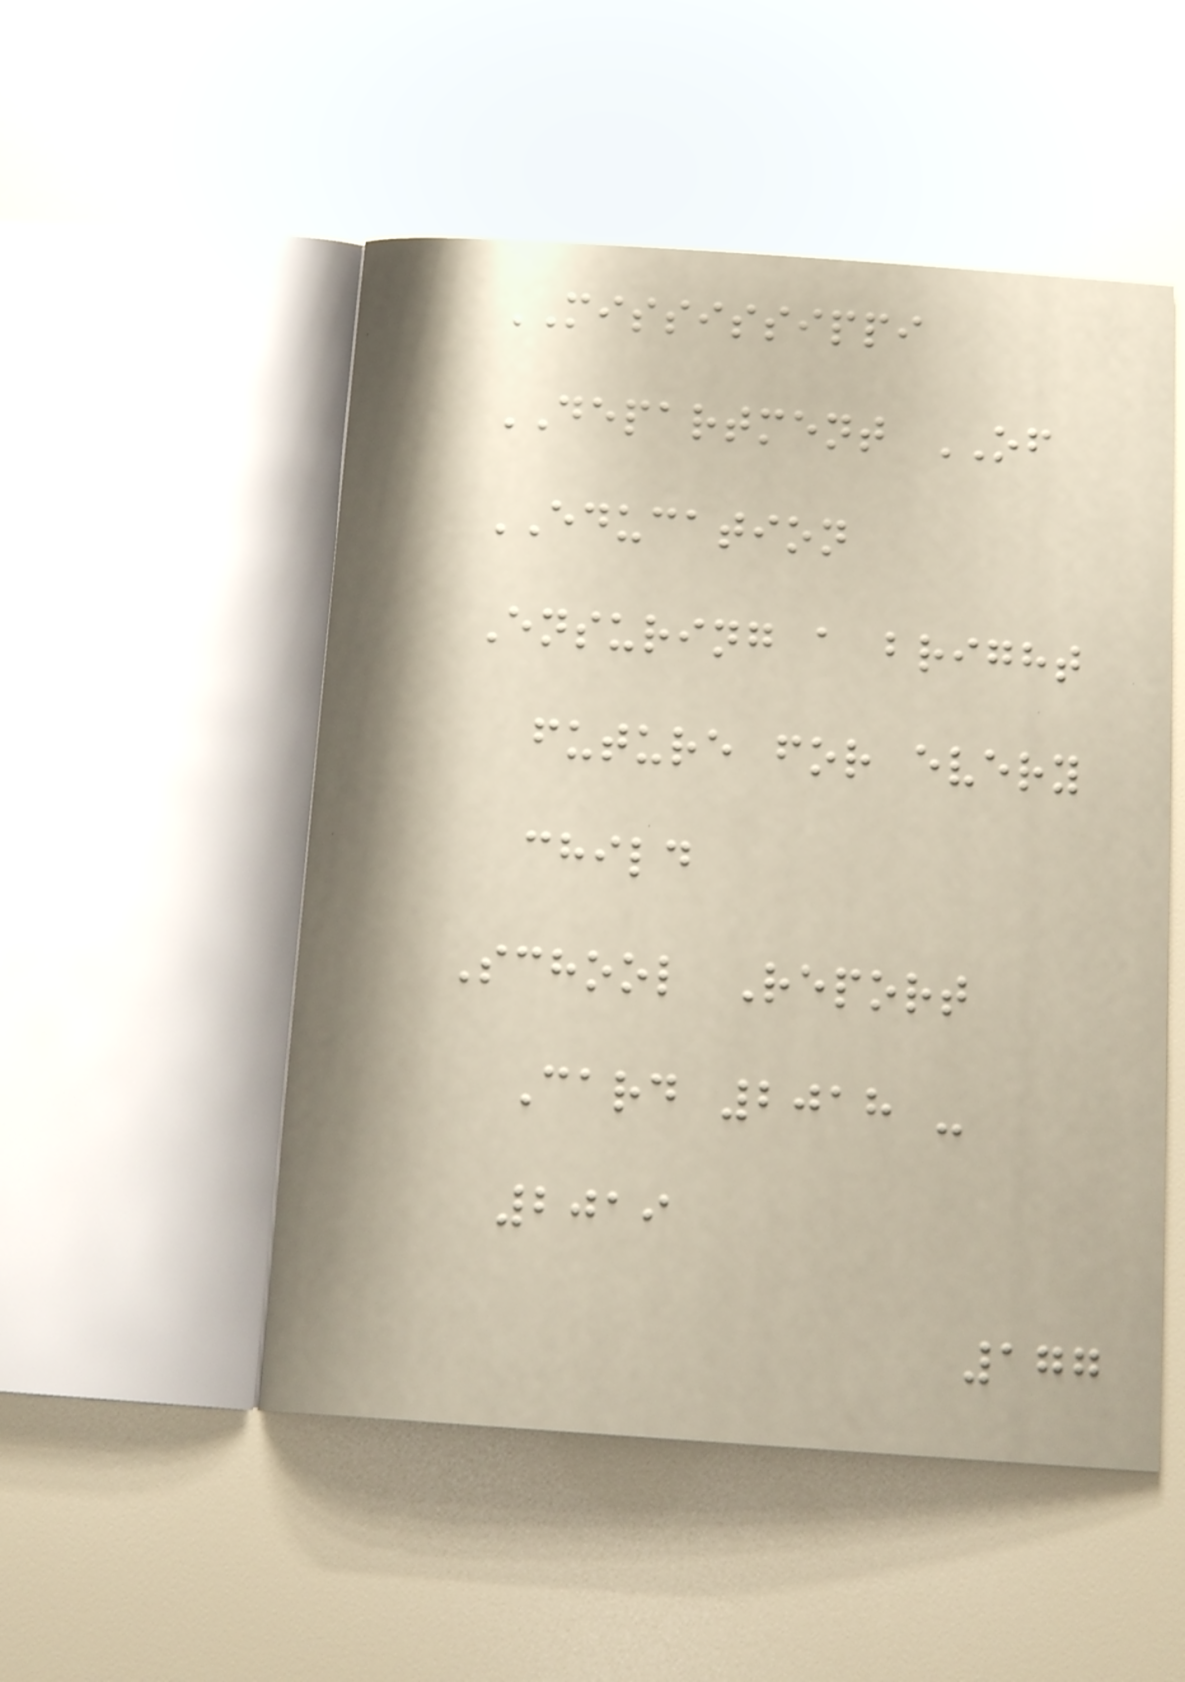MISSISSIPPI
DEPARTMENT OF
EDUCATION
Ensuring a bright
future for every
child
School Report
Card 2018 -
2019
177
